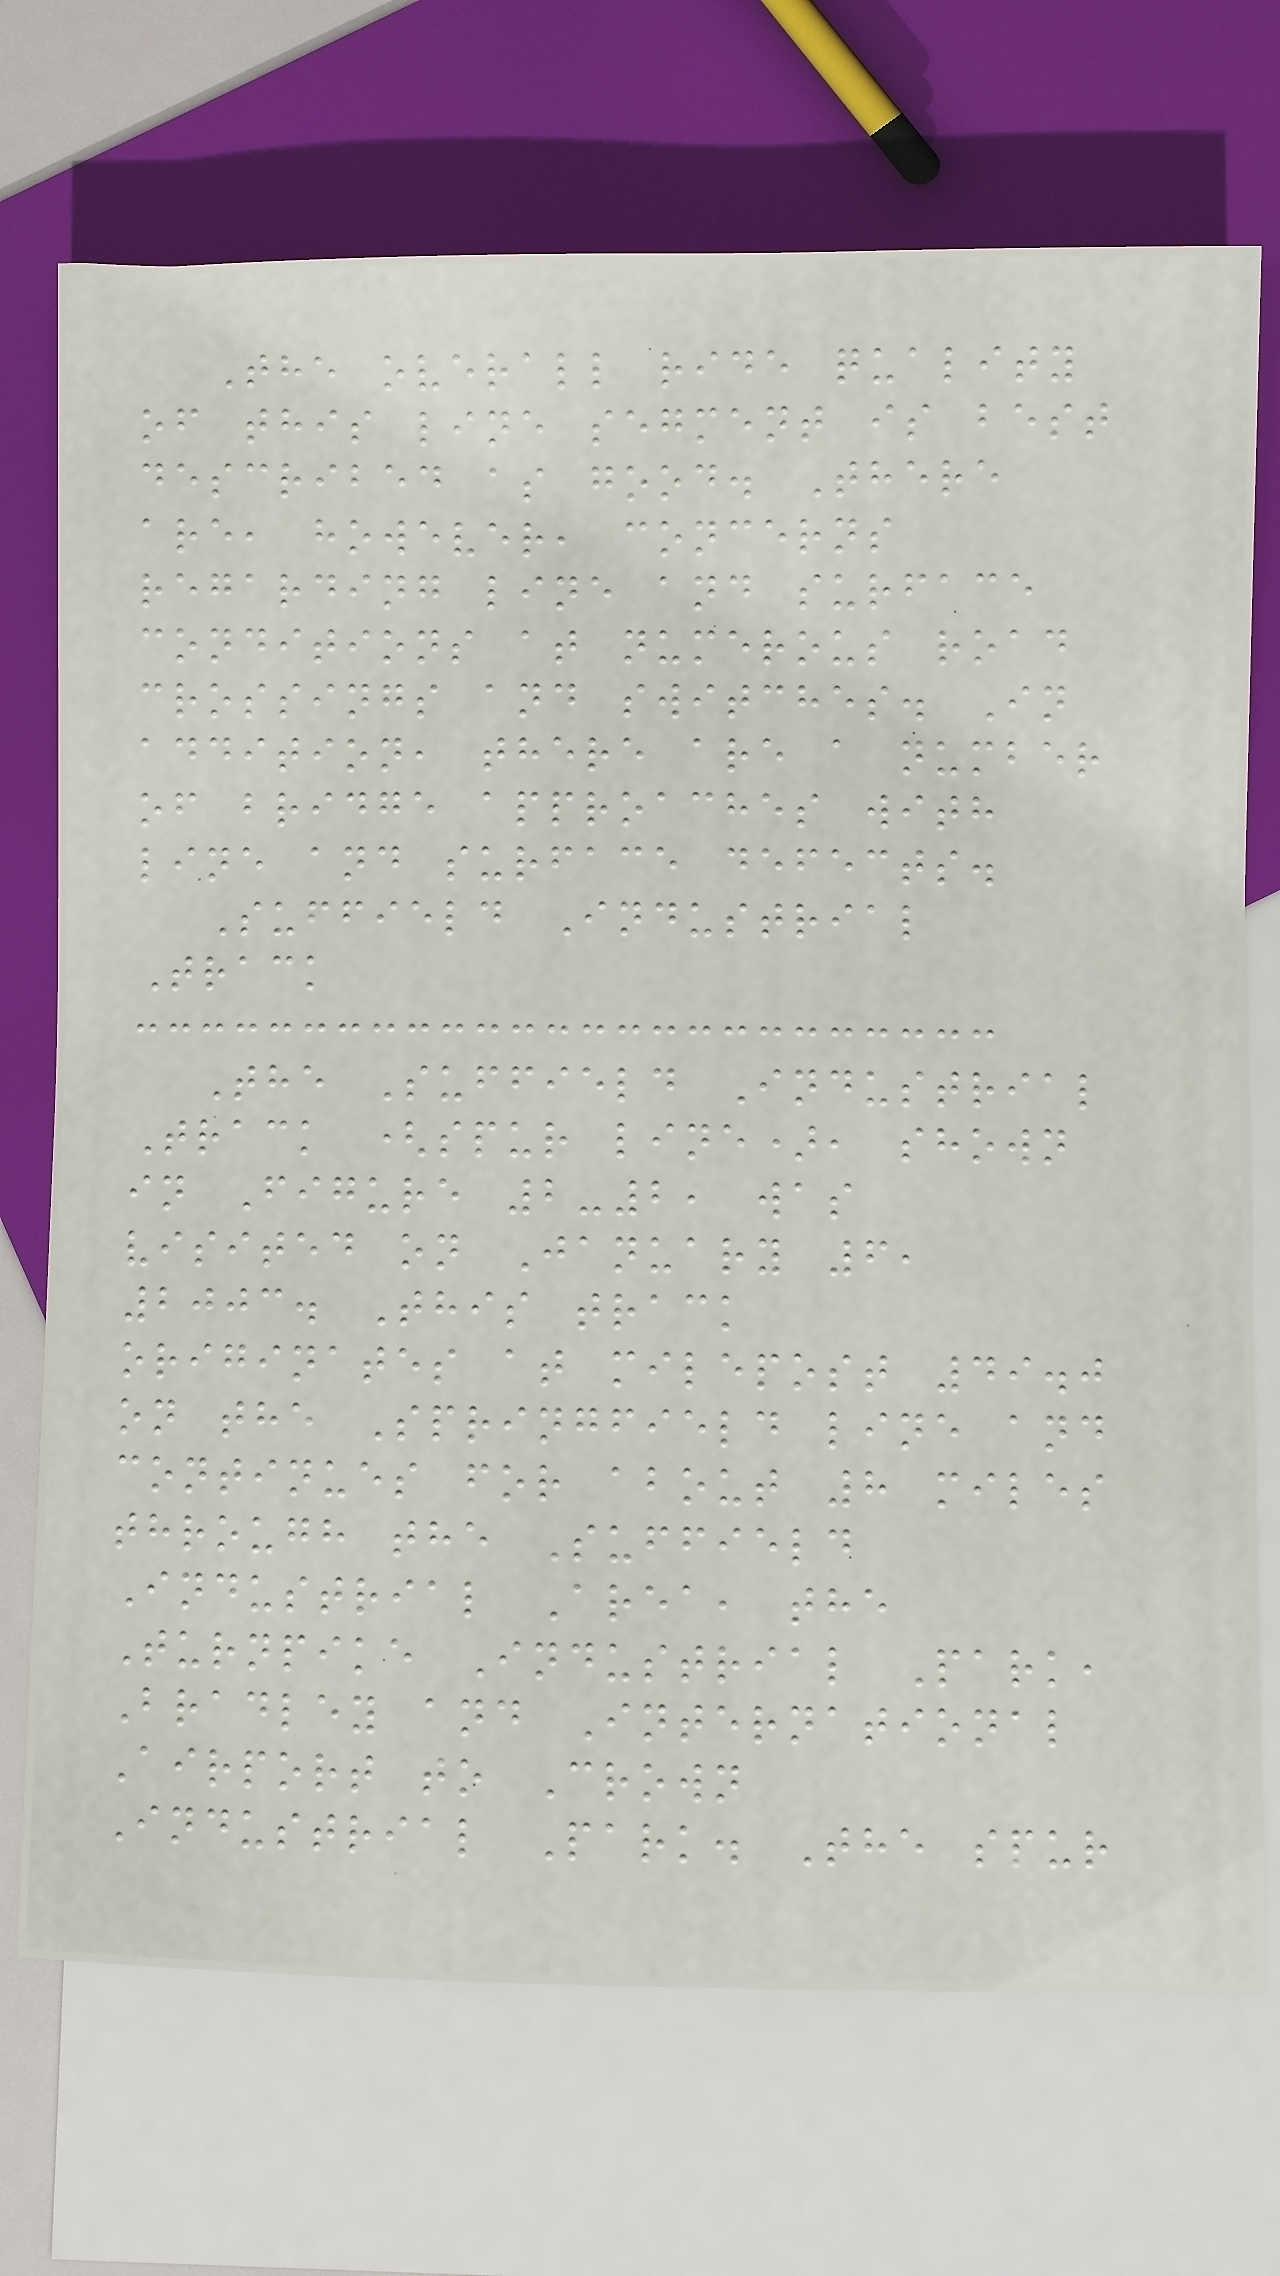The overall ride quality
of this line segment is best
described as good. There
are, however, concerns
regarding line and surface
conditions at numerous road
crossings and switches. In
addition, there are a number
of bridge approaches with
line and surface defects.
Suffield Industrial
Track
The Suffield Industrial
Track (spur line), shown
in Figure 2-2, was
visited on January 6,
2003. This track
originates at milepost 49.0
on the Springfield line and
continues for about 8 miles
through the Suffield
Industrial Area, the
Turnpike Industrial Park,
Bradley and International
Airport to Crown
Industrial Park. The spur
